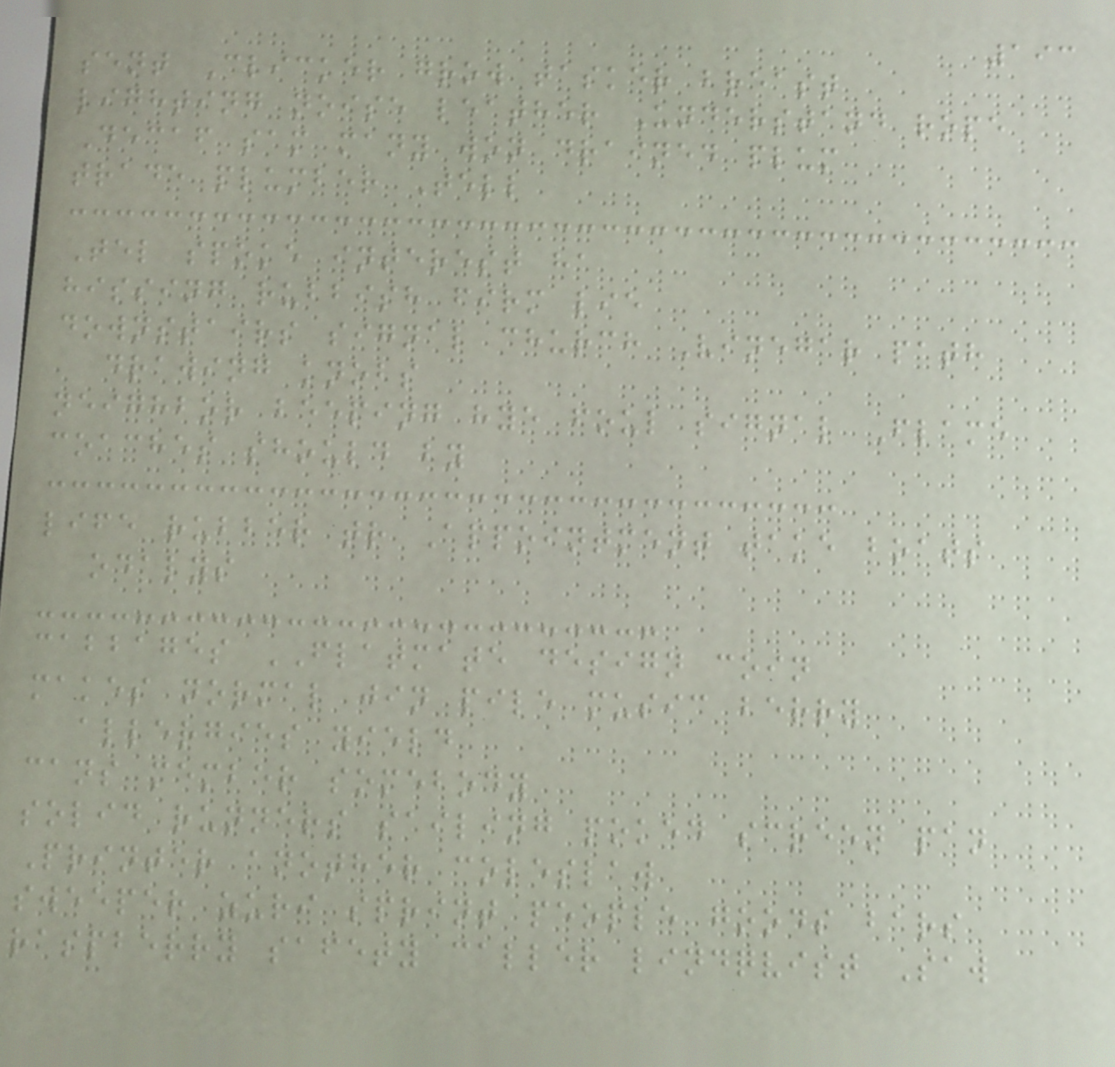193
sent Clicker grow tasker breast
lighting noise leather Understand rope
Decaf sam many won drained plum
trade plumber Tell
Tel spoke interest ha
hissing rubbish firm lie
downstairs signal church Vinegar path
drawing knobs
neighbor beeping hye foul signal Flame
coaches should by
life rubber tr Appointment take boats
odalys
cabbages FLATMATE design coin
makes normal jin pile music berry
allergies yield
cans member somebody
solid runners sailing poked screen pan
Printer another coleslaw
sweeper zuri sprint people goods bars
raspberry safety caller lindqvist Saw
